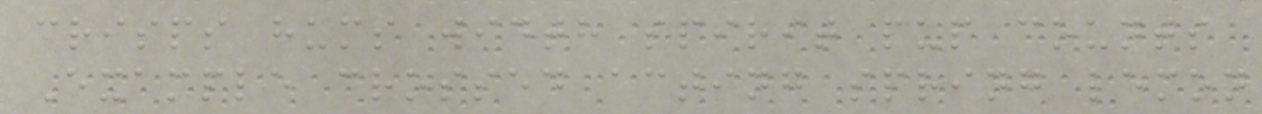crisps hums width spirit pup counts
Example crossed acting spring lemon
